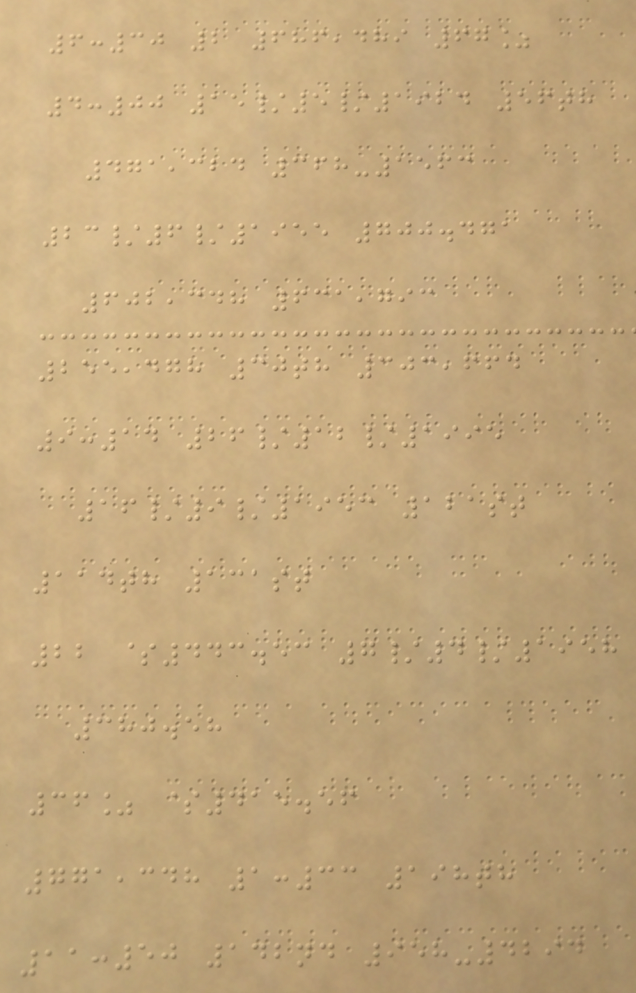6:30 2 686,489 67%
4:00 15/5/1924 56th
471,324 368-1563
23/6/1955 700.471
602,348 631,793
255,478 30th 303,664
9:14 26/12/1995
16/9/1953 121st
114th 131st
22 $443.53 7/4/1958
380.58
36% $415.56
771,348 1:33 198th
11:50 142nd 958-4294
